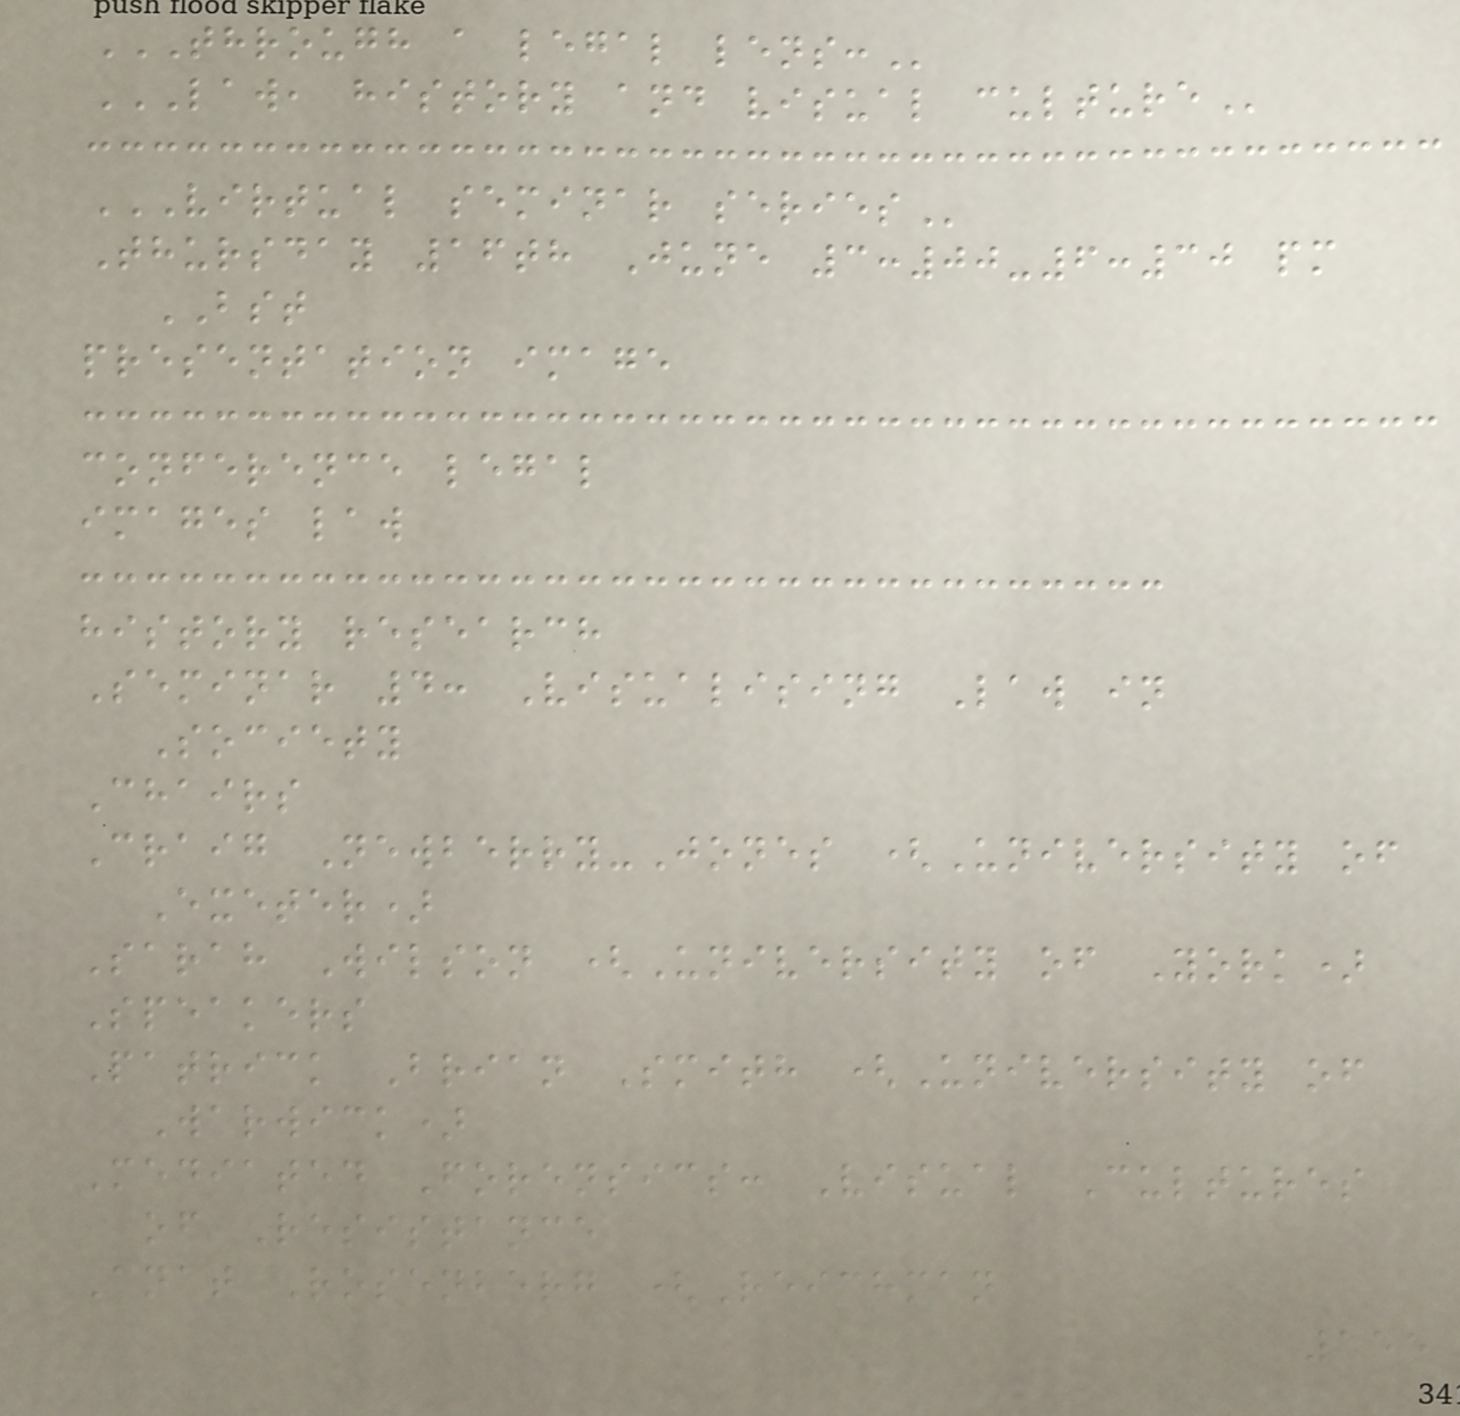THROUGH A LEGAL LENS:
LAW, HISTORY AND VISUAL CULTURE
VIRTUAL SEMINAR SERIES
Thursday 16th June 3:00-6:30 pm
BST
presentation image
conference legal
images law
history research
Seminar 4: Visualising Law in
Society
Chairs
Craig Newberry-Jones (University of
Exeter)
Sarah Wilson (University of York)
Speakers
Patrick Brian Smith (University of
Warwick)
Mediated Forensics: Visual Cultures
of Resistance
Anat Rosenberg (Reichman
155
